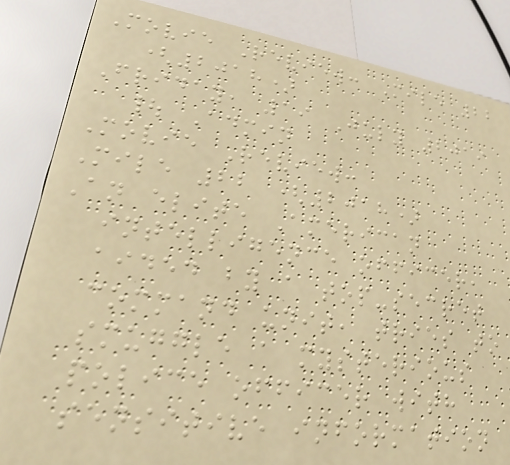Movie Review: Mile 22
(2018)
Friday, 19 July 2019
| Admin
Movie Review:
Mile 22 (2018)
An elite American
intelligence officer,
aided by a top-secret
command unit, tries to
smuggle a mysterious
police officer with
sensitive information
